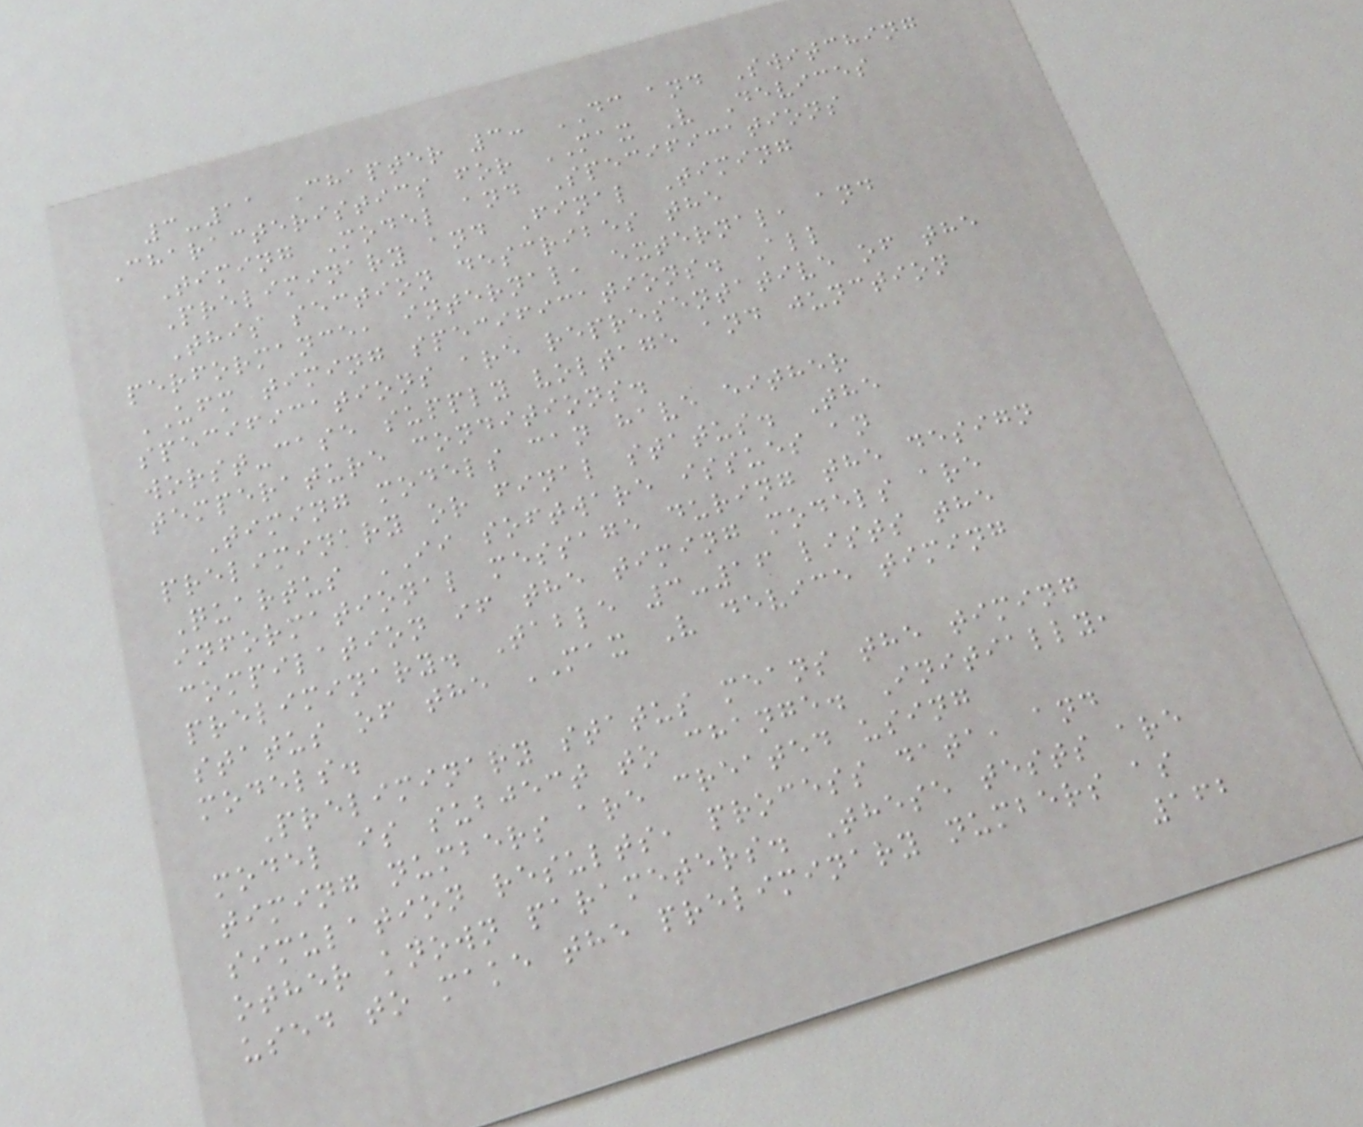3-11 Chapter 3: DC and Switching
Characteristics for MAX V Devices
Timing Model and Specifications
Preliminary and Final Timing
This section describes the
performance, internal, external, and
UFM timing specifications. All
specifications are representative of the
worst-case supply voltage and junction
temperature conditions.
Timing models can have either
preliminary or final status. The
Quartus II software issues an
informational message during the design
compilation if the timing models are
preliminary. Table 3-16 lists the
status of the MAX V device timing
models.
Preliminary status means the timing
model is subject to change. Initially,
timing numbers are created using
simulation results, process data, and
other known parameters. These tests are
used to make the preliminary numbers as
162
